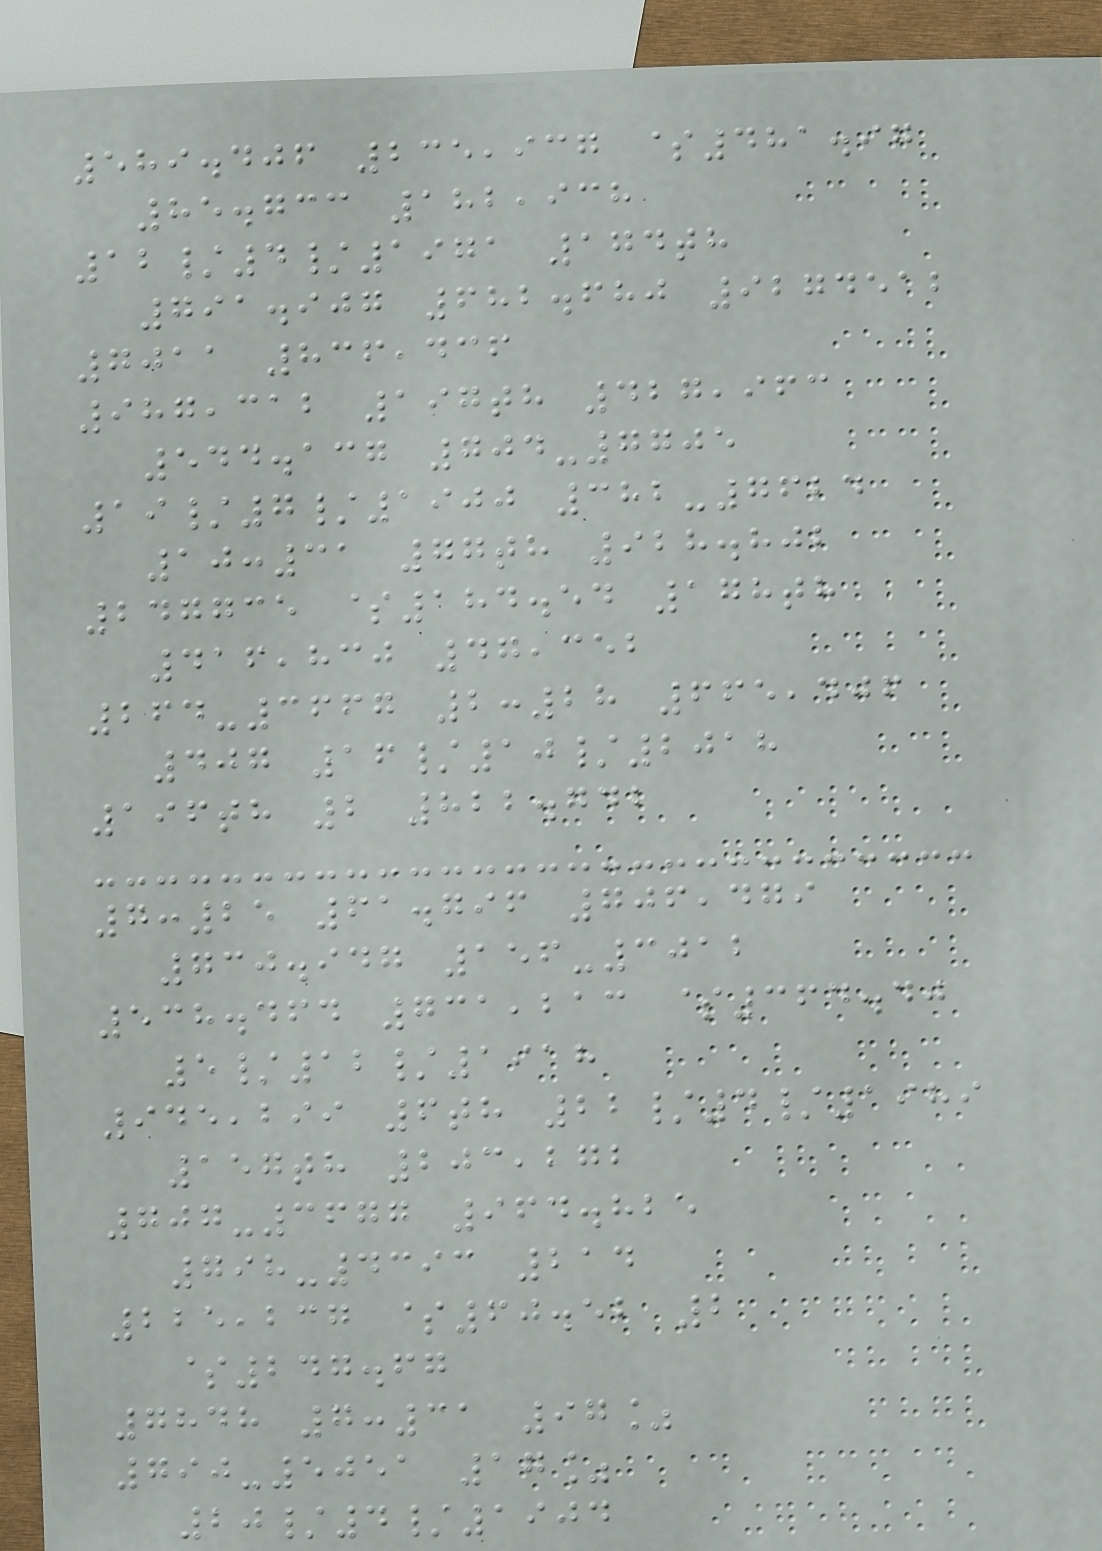589.406 235,937 $481.97
85.733 182,938
12/4/1971 174th
791.907 682.680 9274512
7011 836,436
987,312 197th 427,963
544.137 704-7705
19/7/1900 382-7624
10:31 77th 928.802
247735 $184.54 178th
416,830 47,352
264-3667 2:28 665,406
407 16/10/2018
196th 2 822.742
7:25 61.796 706,479
730.947 156-3012
538.464 731,213 $364.40
5/12/1918
945,299 6th 22/4/1989
157th 203,272
707-3677 964.825
798-4393 214
225,237 $60.52 2
$247.67
7848 7:31 97%
790-5051 17%
20/4/1904
